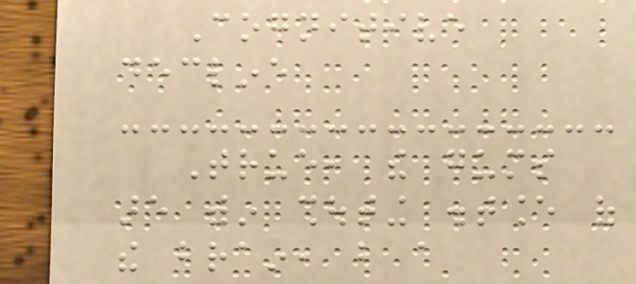Cognitive
decline
True, the gums
are within shouting distance of
the brain, but a
